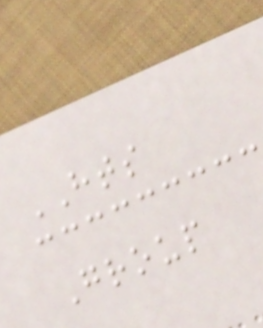HTS
Group
